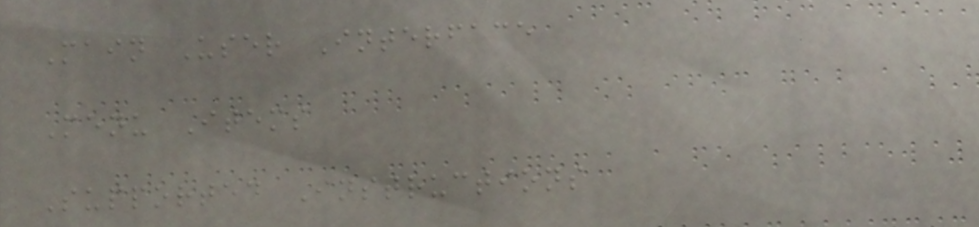Main User Interface
Menu Items
Supported Instructions
